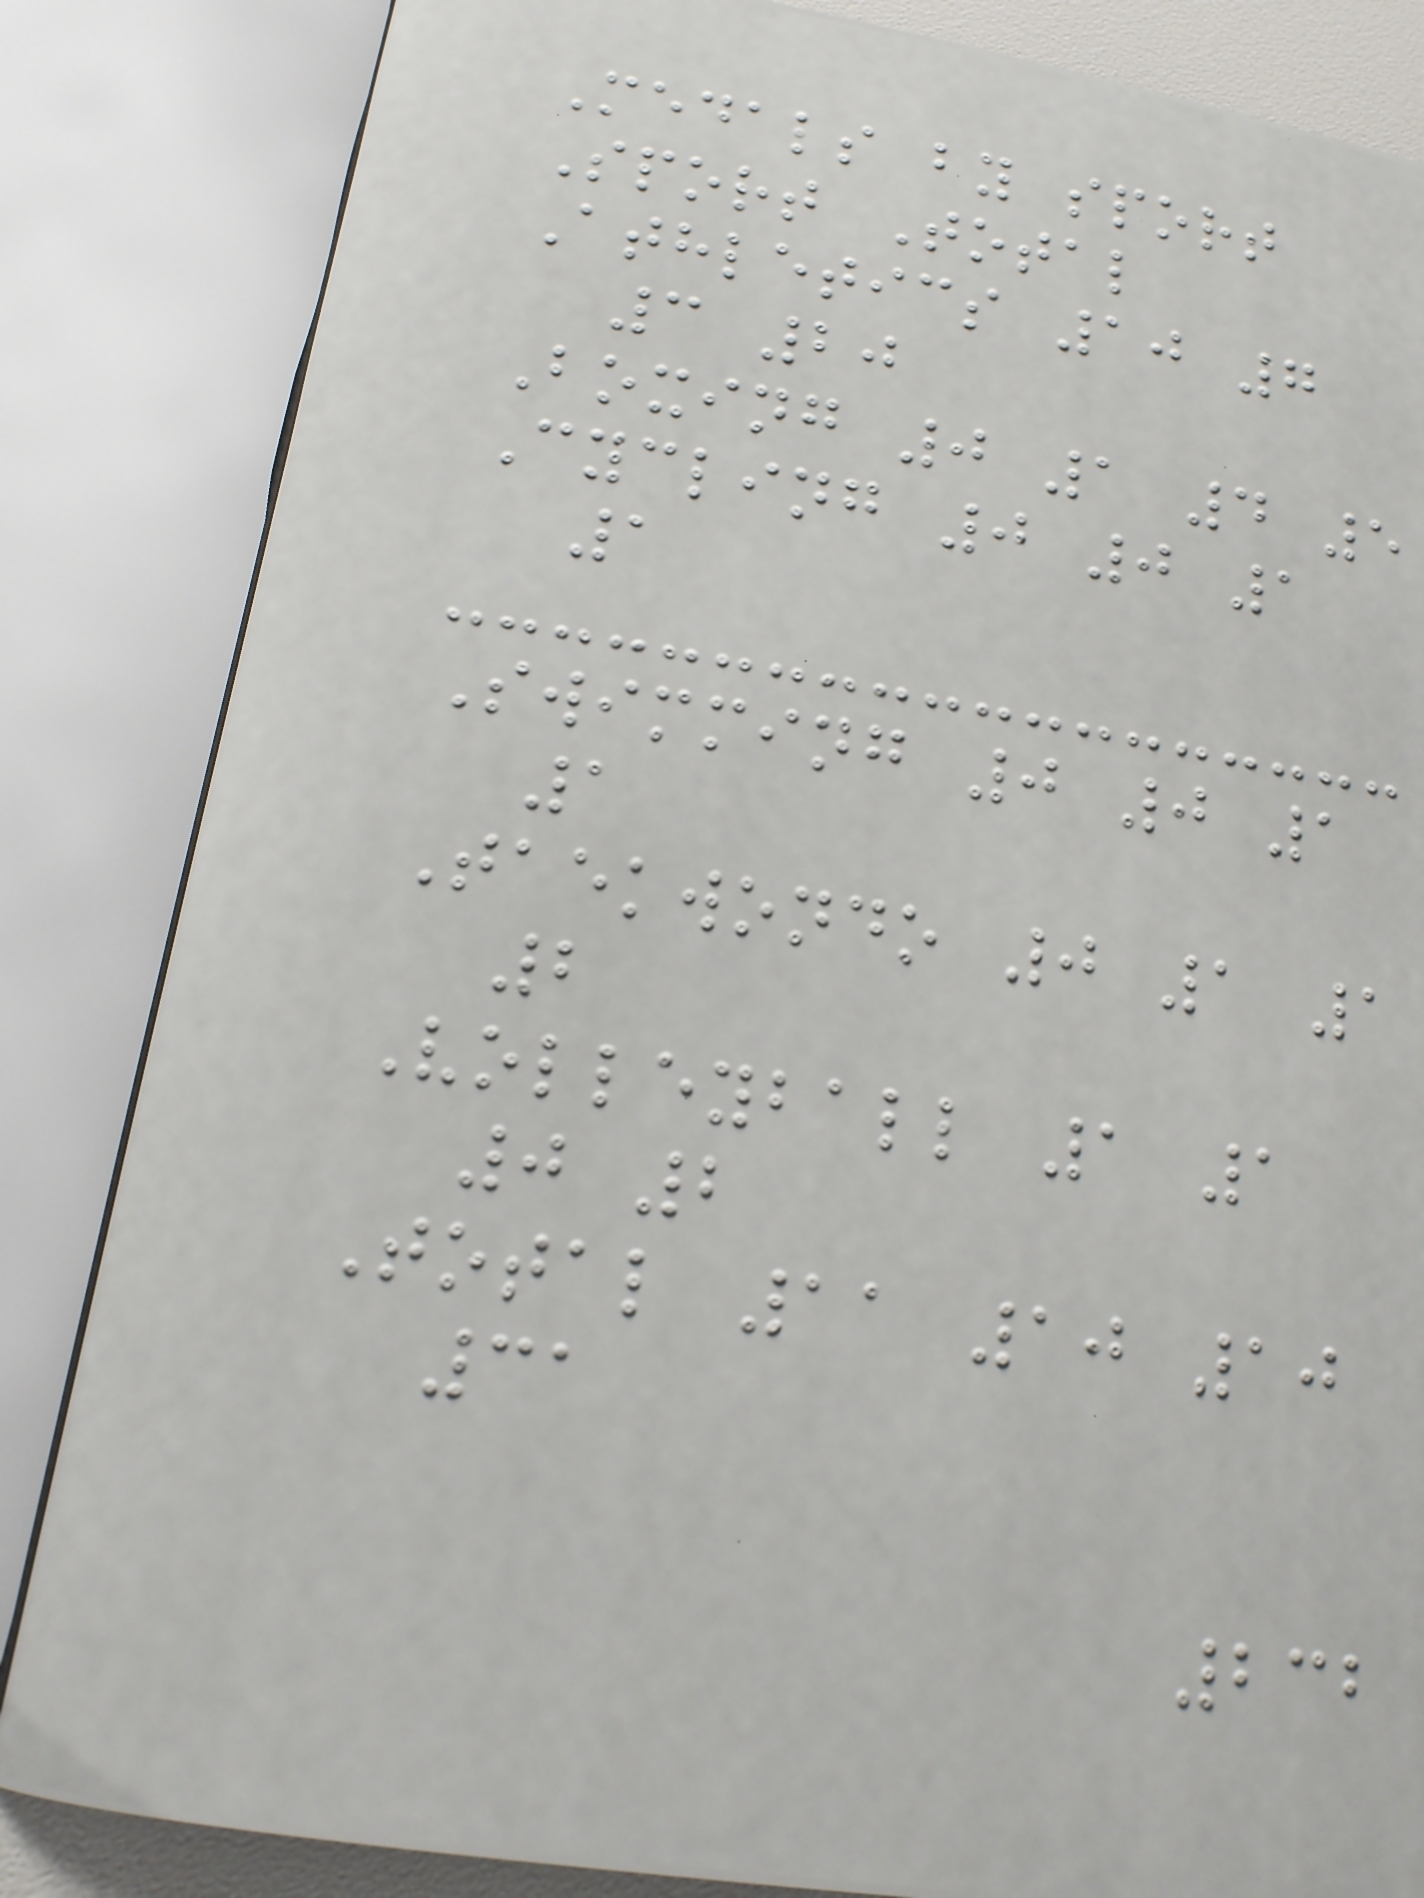Medals by sport
Sport Total
Athletics 10 7
3 20
Boxing 0 1 4 5
Cycling 0 0 1
1
Swimming 0 0 1
1
Taekwondo 0 1 1
2
Volleyball 1 1
0 2
Total 11 10 10
31
232
